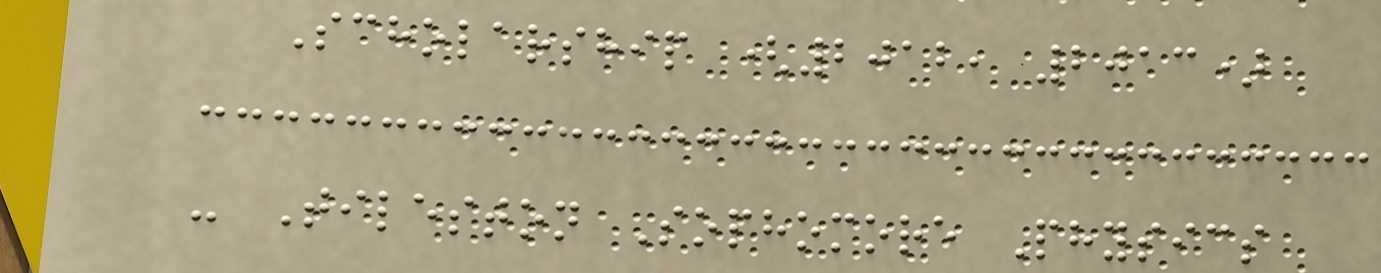Scholarship (2012, 2013)
- Tileston Sophomore Physics
